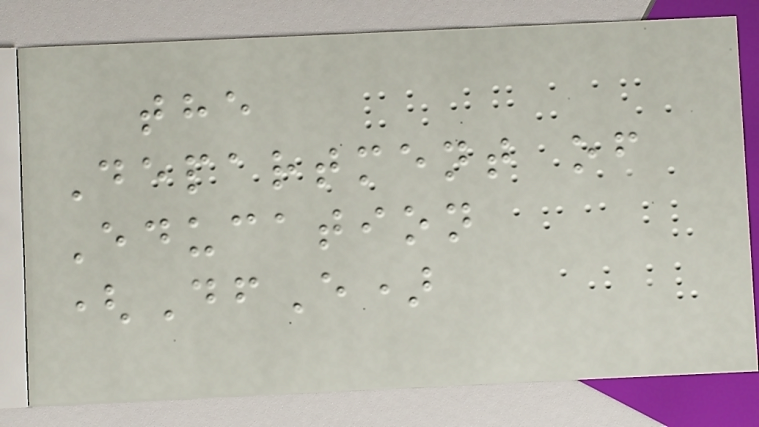the
Department of
Education
(DfE)
